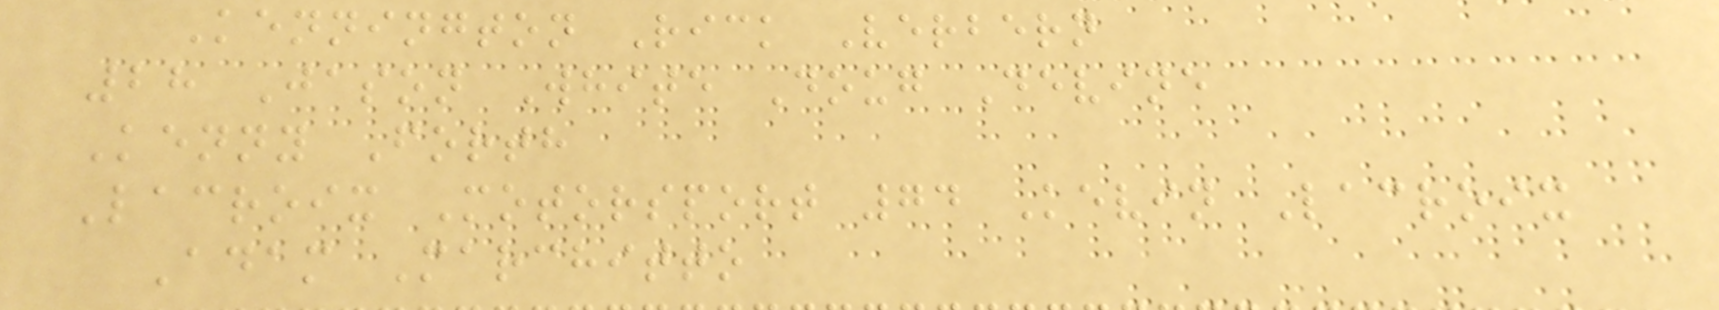Kennington Rick Verbern
28 Jason White Doug Devine
Kenny Forth
Lacroix Motorsport 74 Kevin Lacroix
Adam Marchitto
